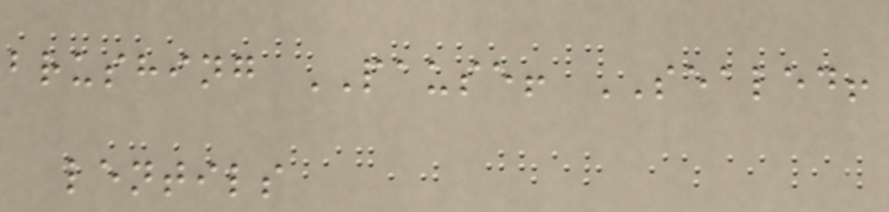brushing PAUSE! SEALED!
lentils
